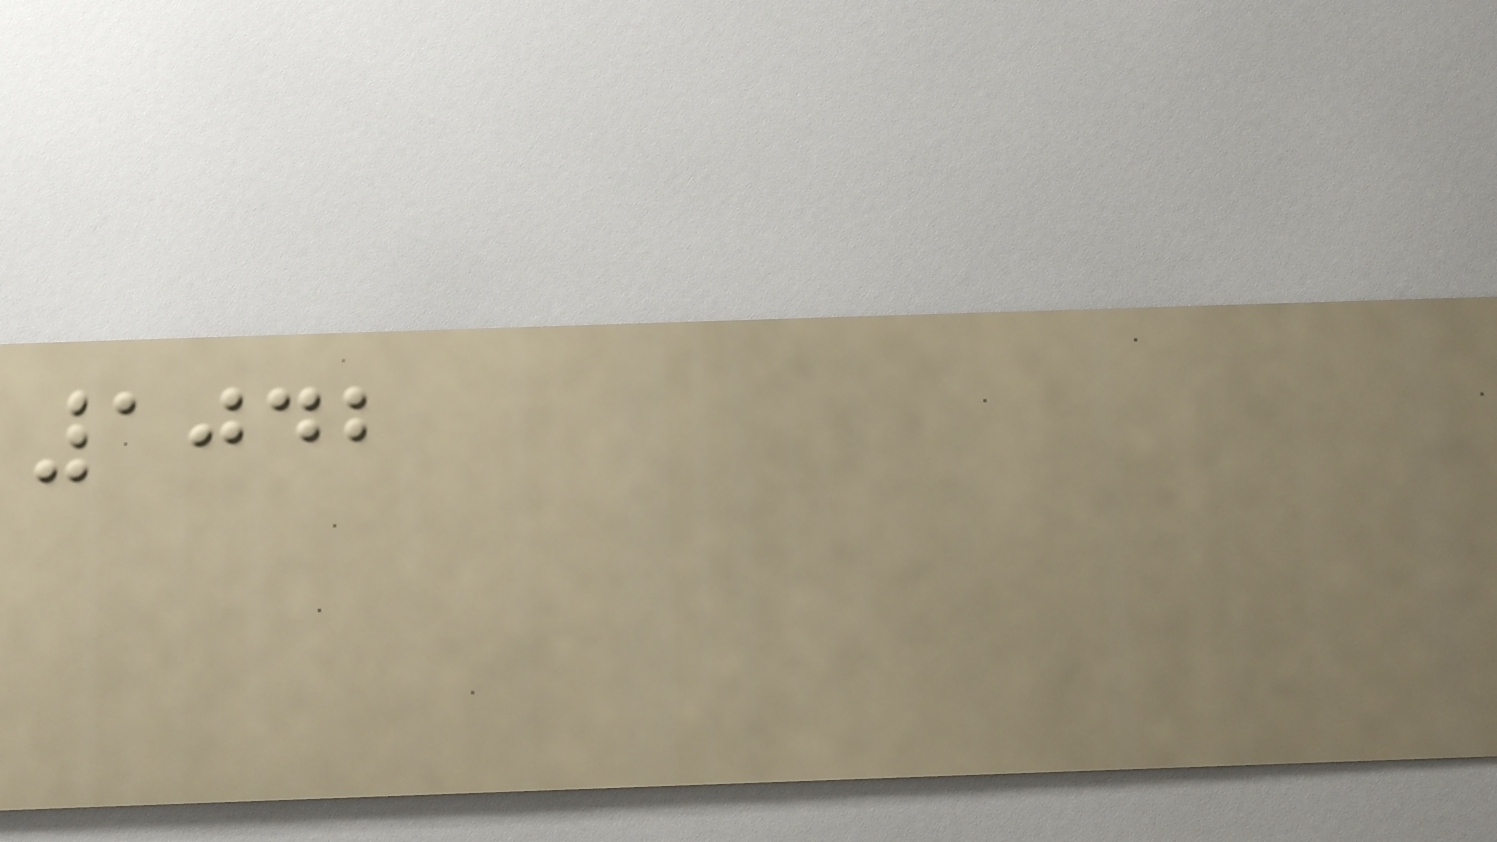1042
